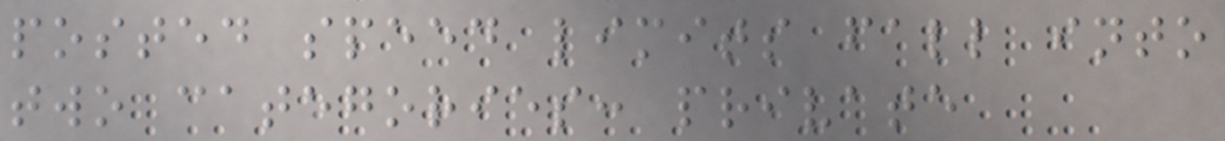posted speed limits fall into
two categories: private
